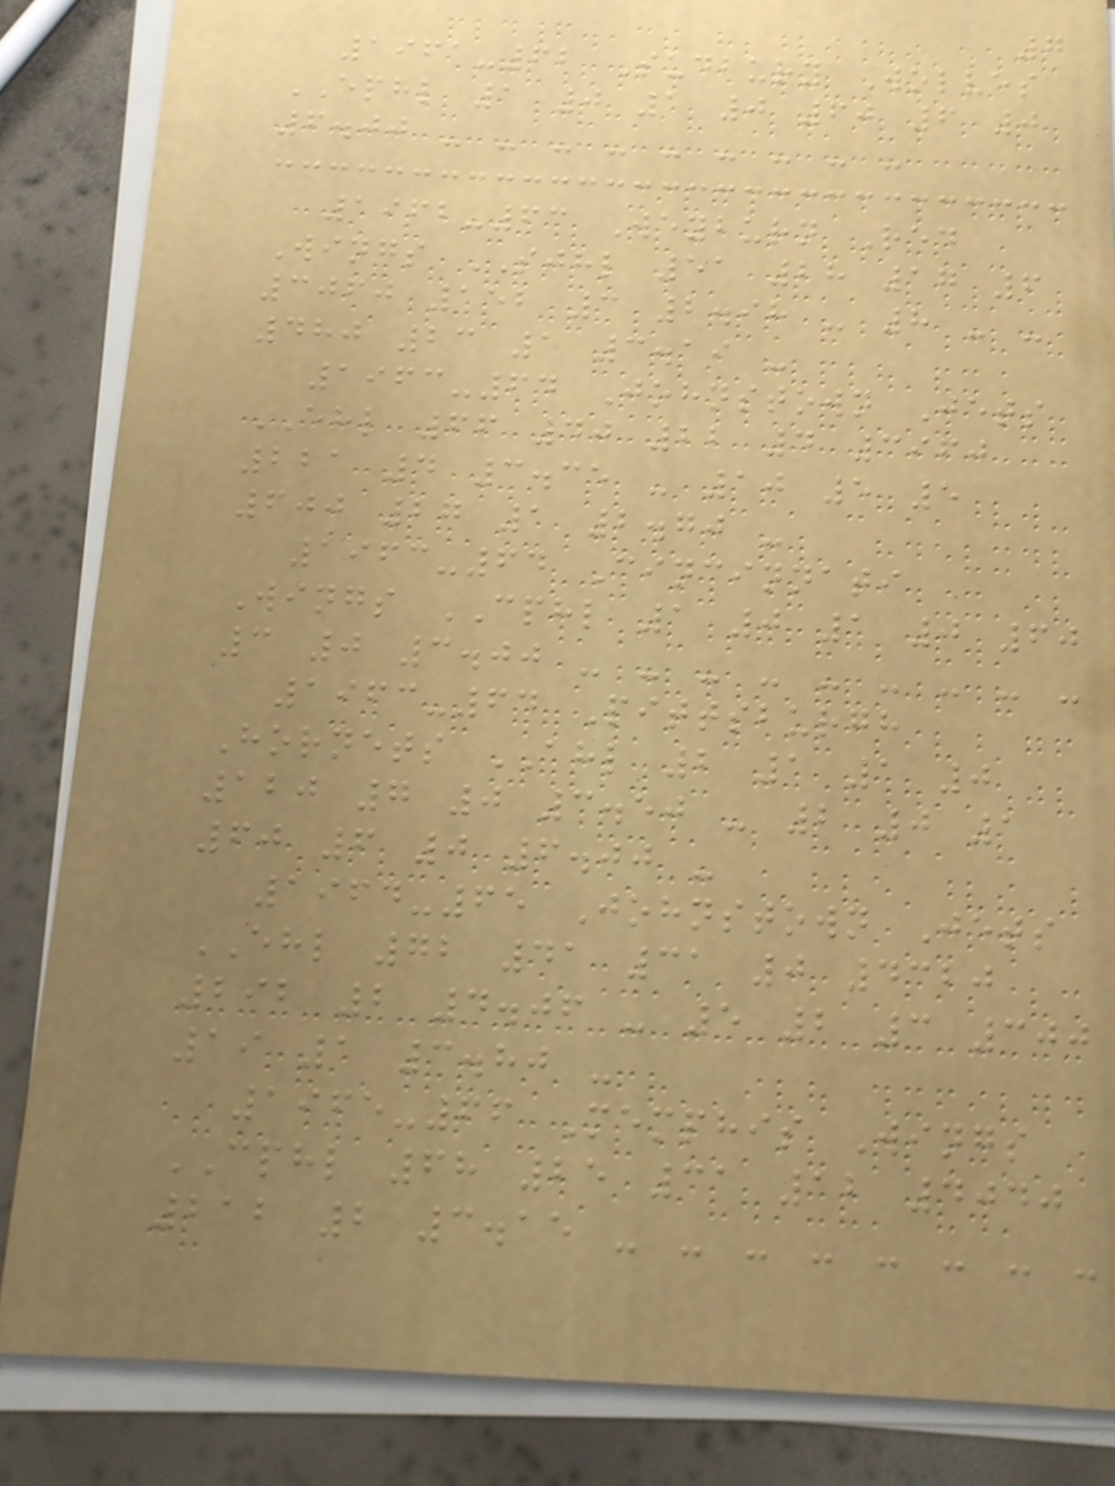7
1961-62 Sudbury Wolves
EPHL 1 0 1 0 60 6 0
6.00 - - - - - - - - -
1962-63 Weyburn Red
Wings SJHL 51 28 17 6
3060 152 3 2.98 - 8 - -
480 23 1 3.19 -
1963-64 Johnstown Jets
EHL 66 40 22 4 3960
221 4 3.35 - 10 5 5
600 27 1 2.70 -
1963-64 Cincinnati
Wings CPHL 1 0 1 0 60
3 0 3.00 - - - - - - - - -
1963-64 Pittsburgh
Hornets AHL 2 1 1 0
120 7 0 3.50 - 2 0 1
60 6 0 6.00 -
1964-65 Johnstown Jets
EHL 72 41 31 0 4320
292 2 4.06 - 5 2 3 300
19 1 3.80 -
1965-66 Memphis Wings
CPHL 68 25 31 12 4040
212 2 3.15 - - - - - - - -
